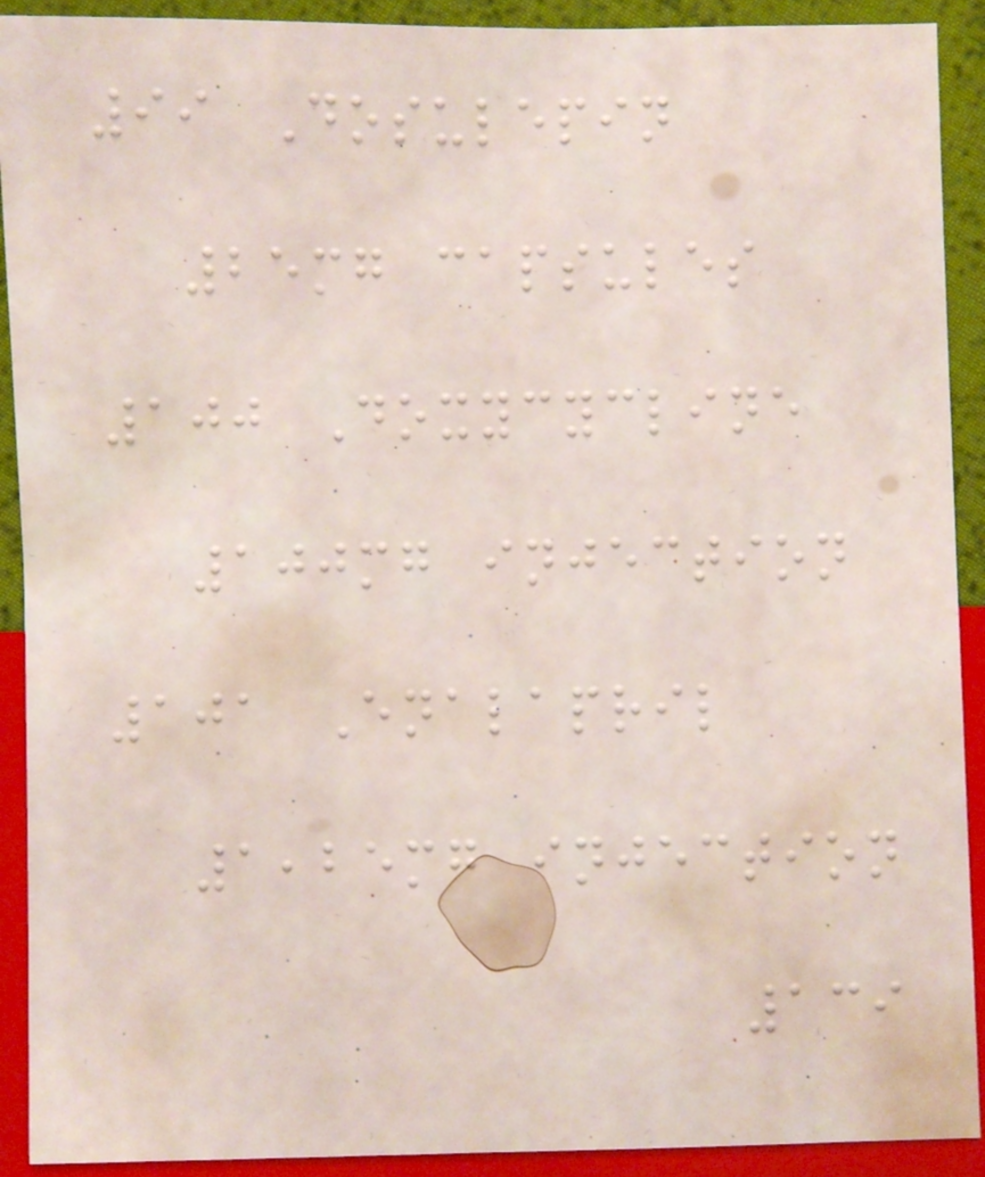99 Dosulepin
25mg capsules
100 Doxycycline
100mg injection
101 Enalapril
1,25mg injection
139
